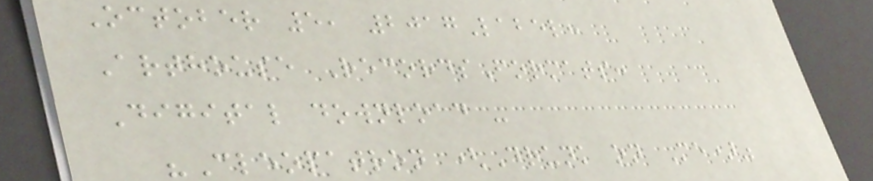October 5, 2017Label:
Arthouse RecordsFormats:
Digital download -
"Cleopatron (Drunk on Me)"
